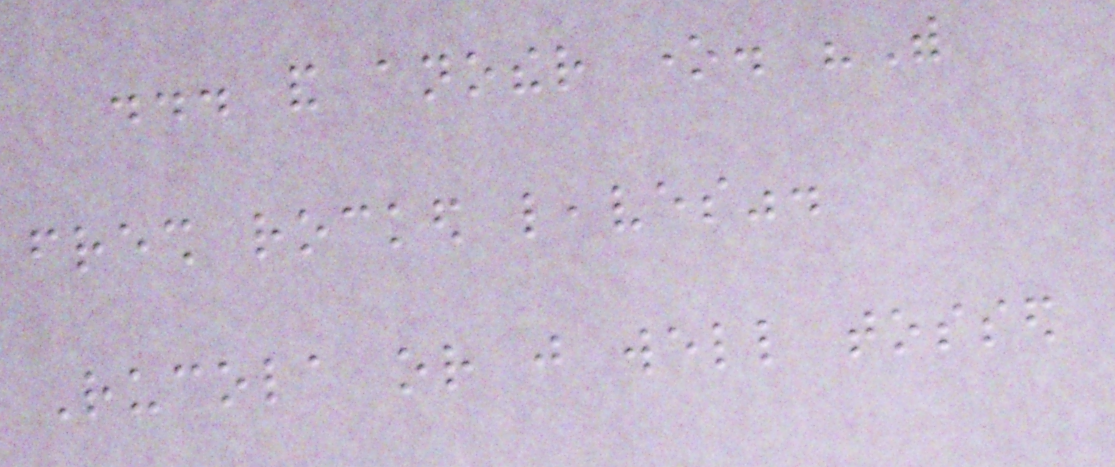... and another one. "With
fresh rocked leaves".
Rucola or just well tossed
